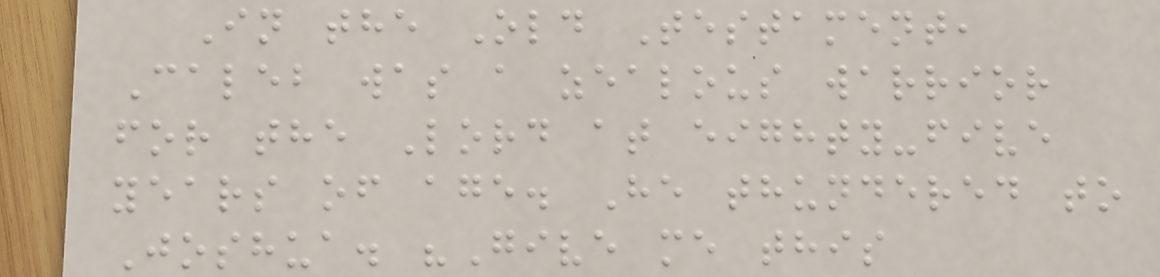In the Old Testament,
Caleb was a zealous warrior
for the Lord at eighty-five
years of age. He thundered to
Joshua. "Give me this
